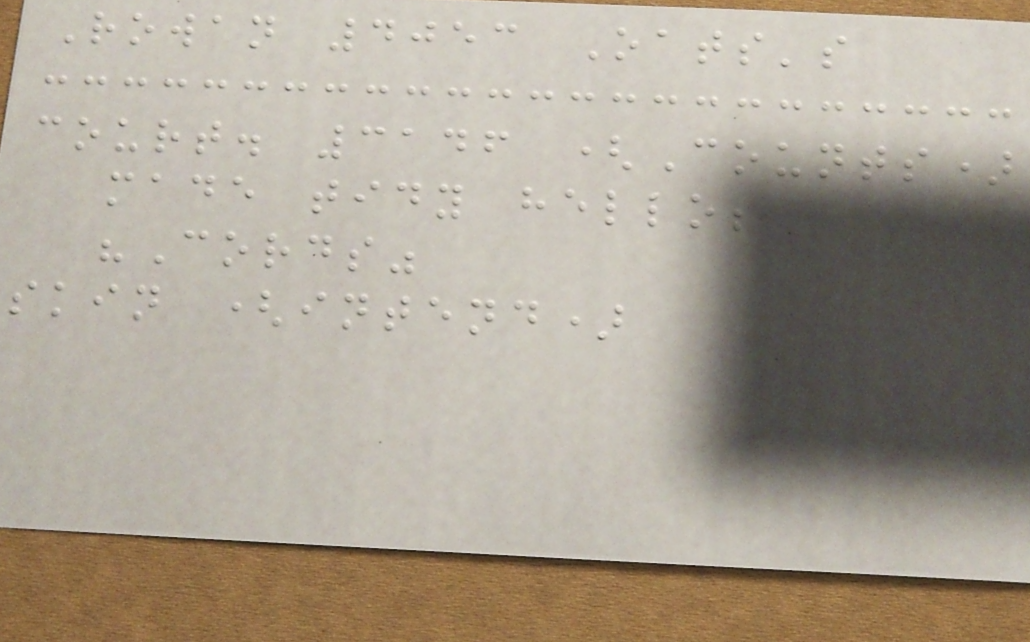Rowan 4053 Oats's
court. 3146 (Counts)
made tidy hello;
"Cords"
skin (intend)
